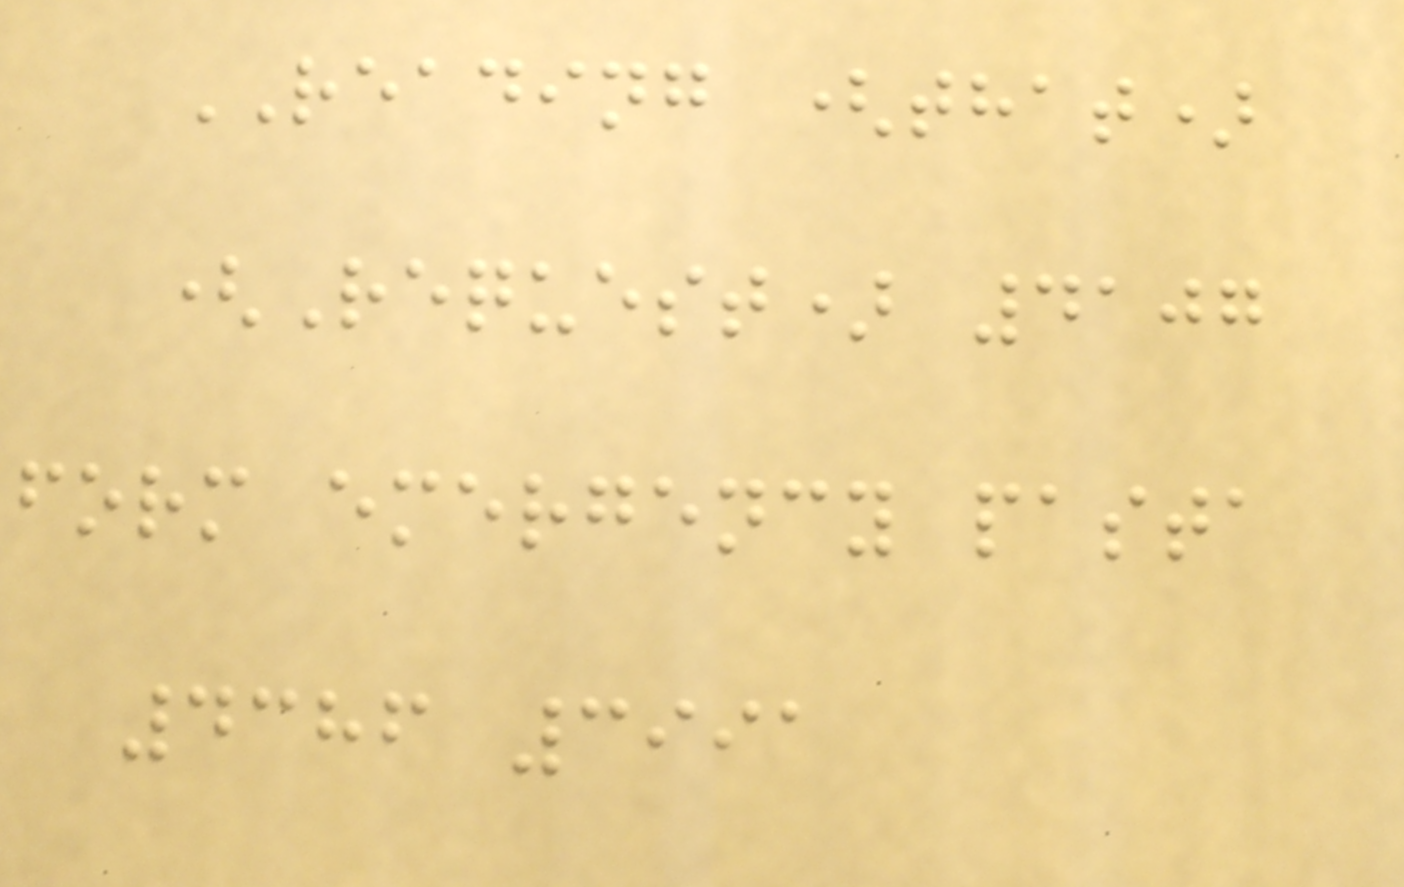READING (that)
(Request) 4107
form emergency pasta
4386 3991
